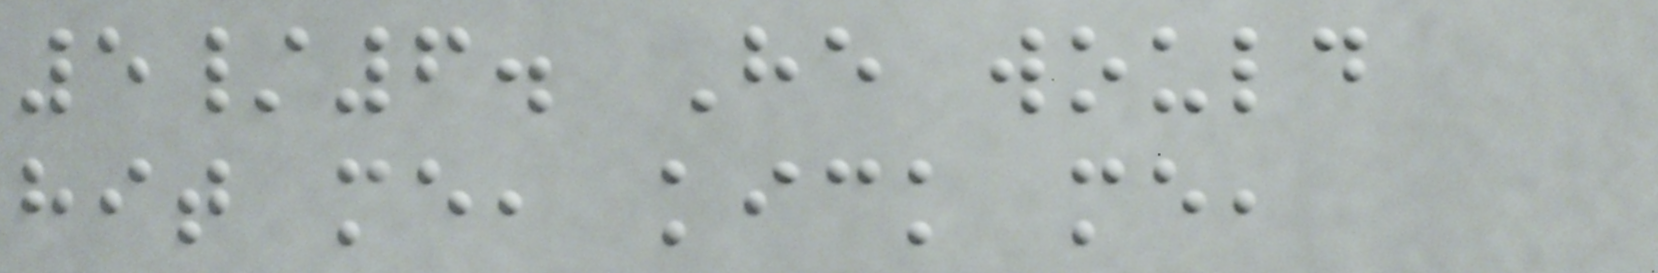5/6. He would
hit me, kick me,
